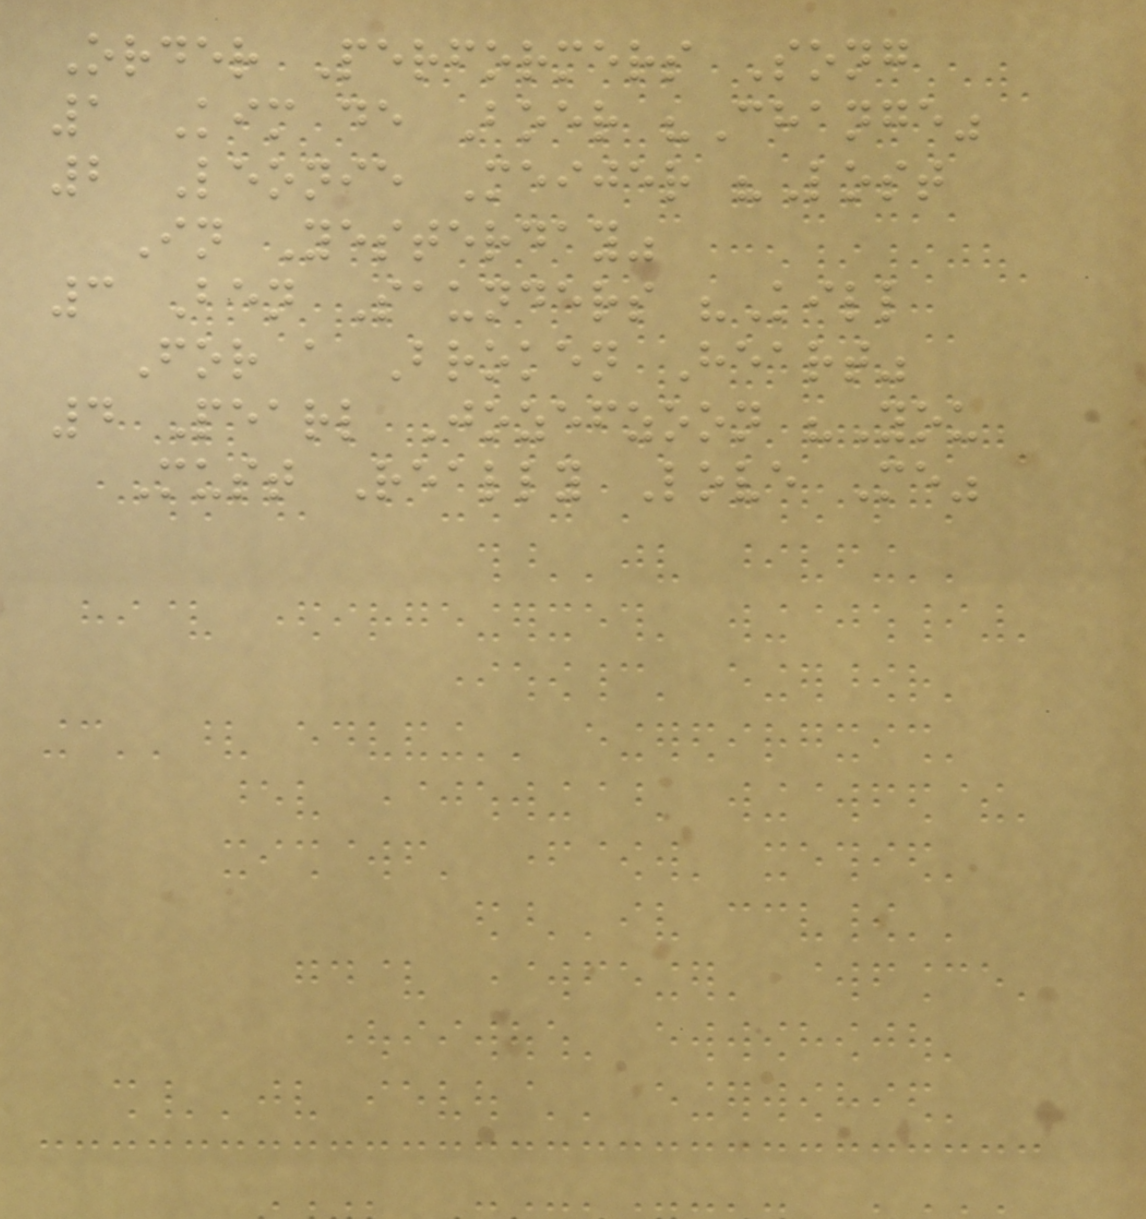Order Performers Song
1 Kim de Boer "Change"
2 Leonie Meijer "Lost
In Yesterday"
3 Ben Saunders "Kill
For a Broken Heart"
4 Pearl Jozefzoon "You
Must Really Love Me"
